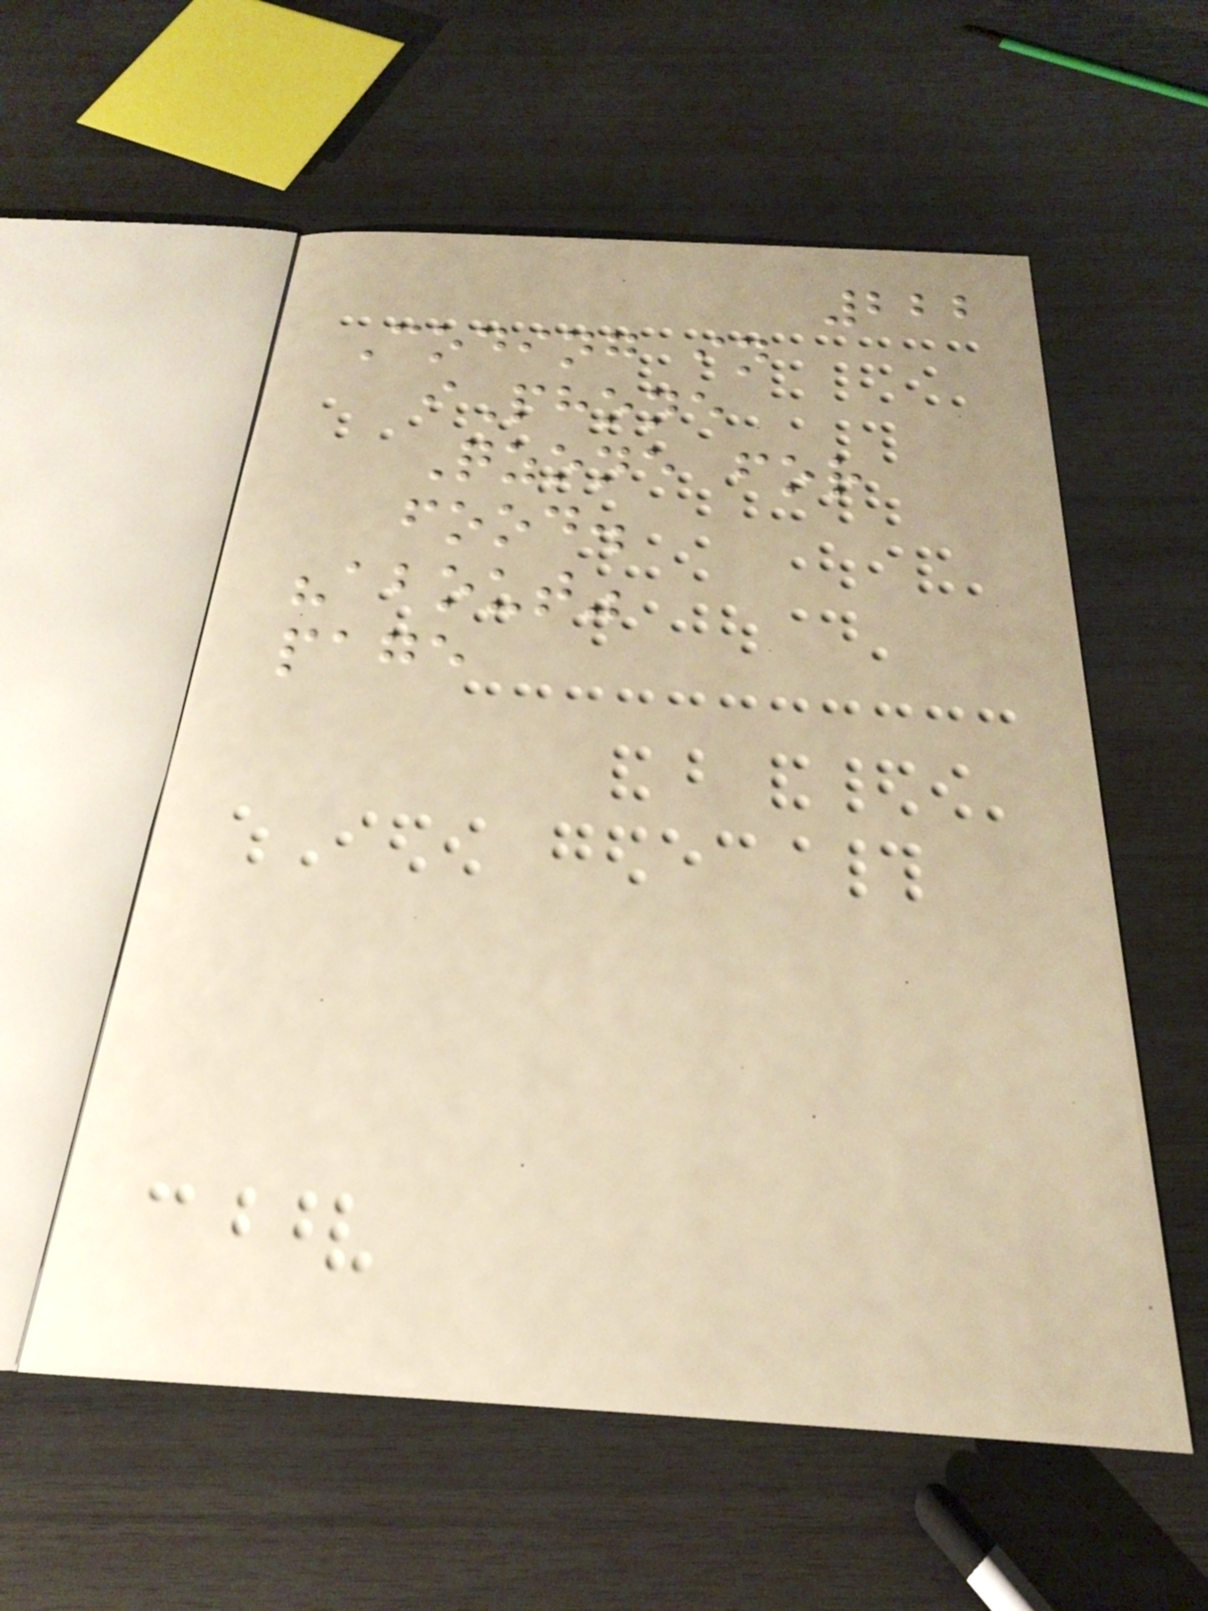222
Coding in
iPhone
Qzone for
food.
"about"
page
